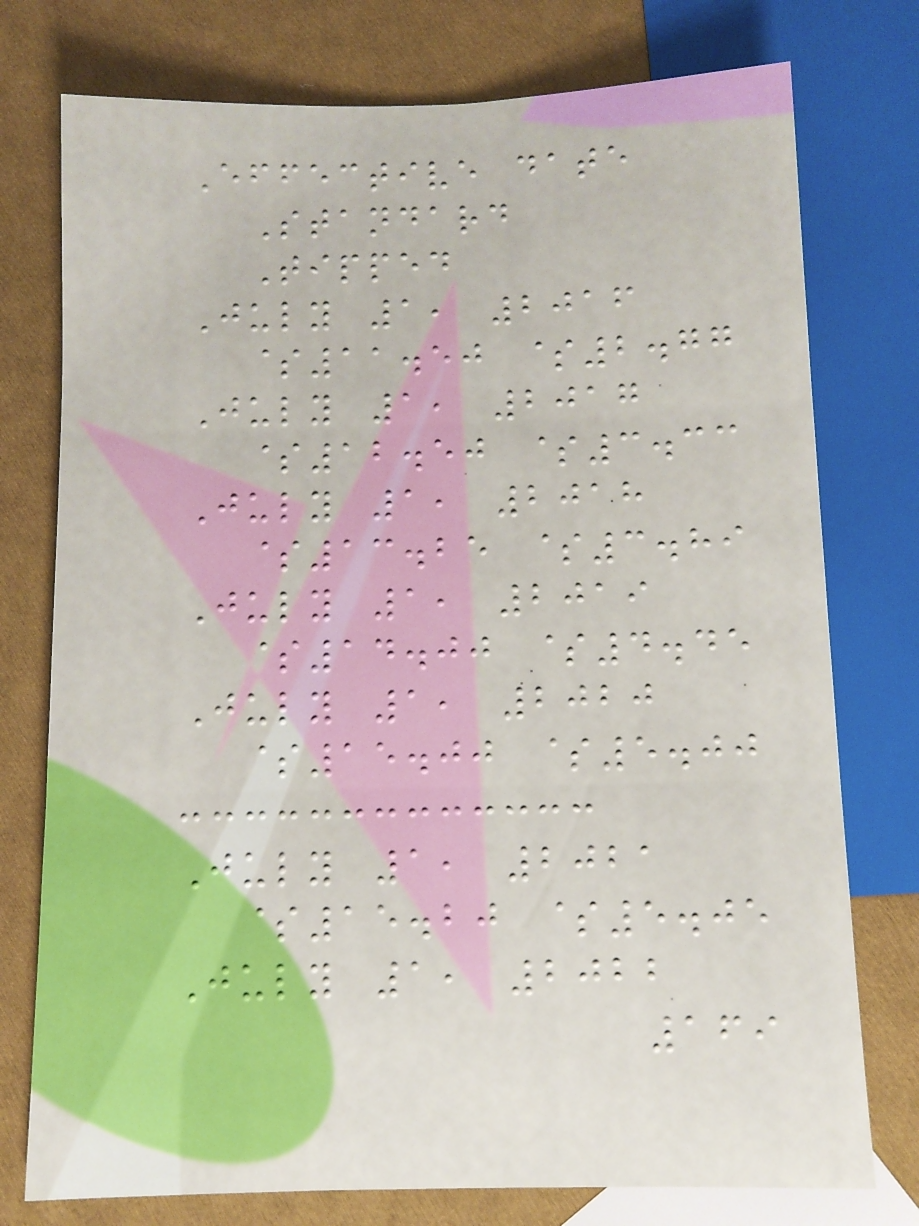Effective date
Standard
Tipped
July 1, 2016
$11.50 $2.77
July 1, 2017
$12.50 $3.33
July 1, 2018
$13.25 $3.89
July 1, 2019
$14.00 $4.45
July 1, 2020
$15.00 $5.00
July 1, 2021
$15.20 $5.05
July 1, 2022
169
